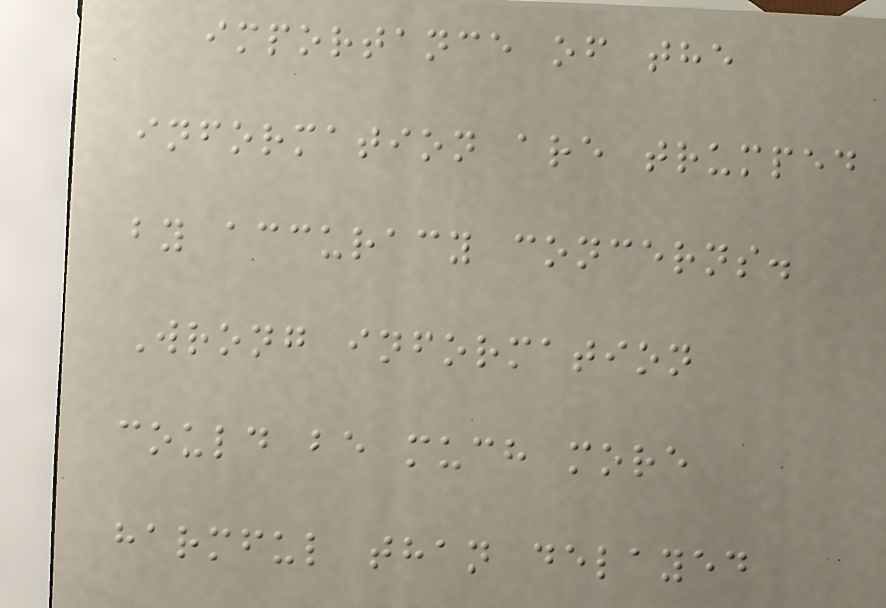importance of the
information are trumped
by accuracy concerns.
Wrong information
could be much more
harmful than delayed
